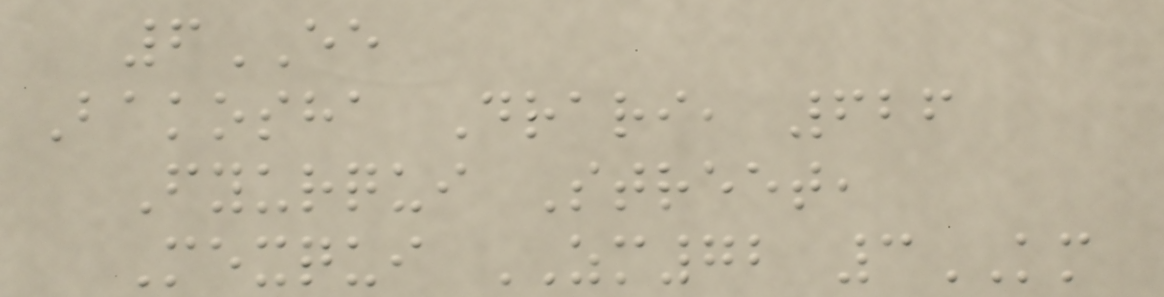6EE
Bakosha Drari, 626
Fyurqui Street,
Mexqui ZM72 3KM
